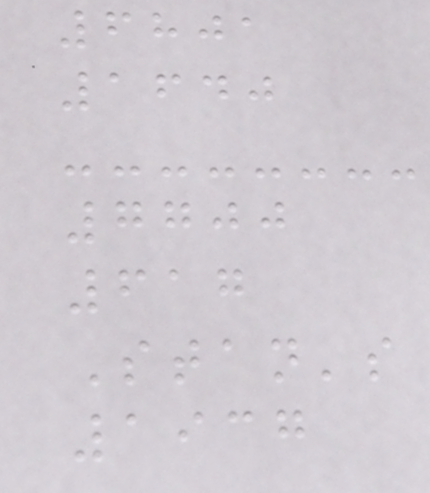6801
1640
7700
617
Stan's
1937
